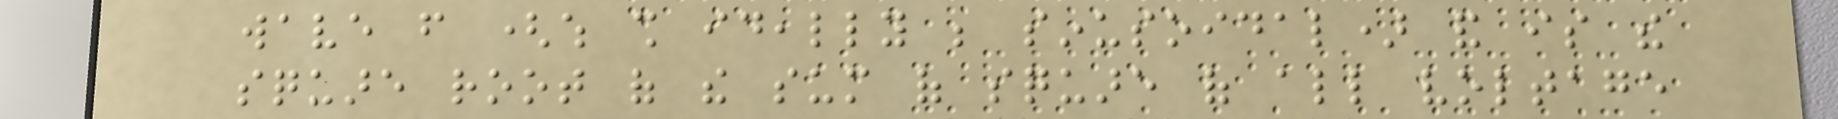wave from (which shall ideally be sinusoidal) and is the
square root of the sum of square of all voltage
